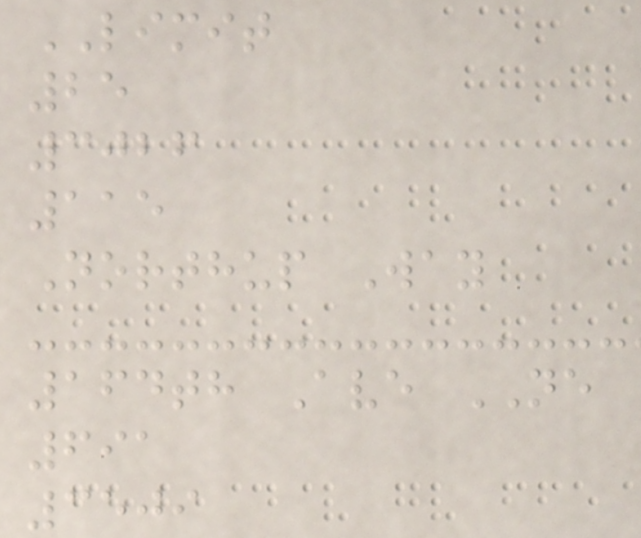LIMIT
25
3026
115
Northup Way
164th Ave NE
691
3509
